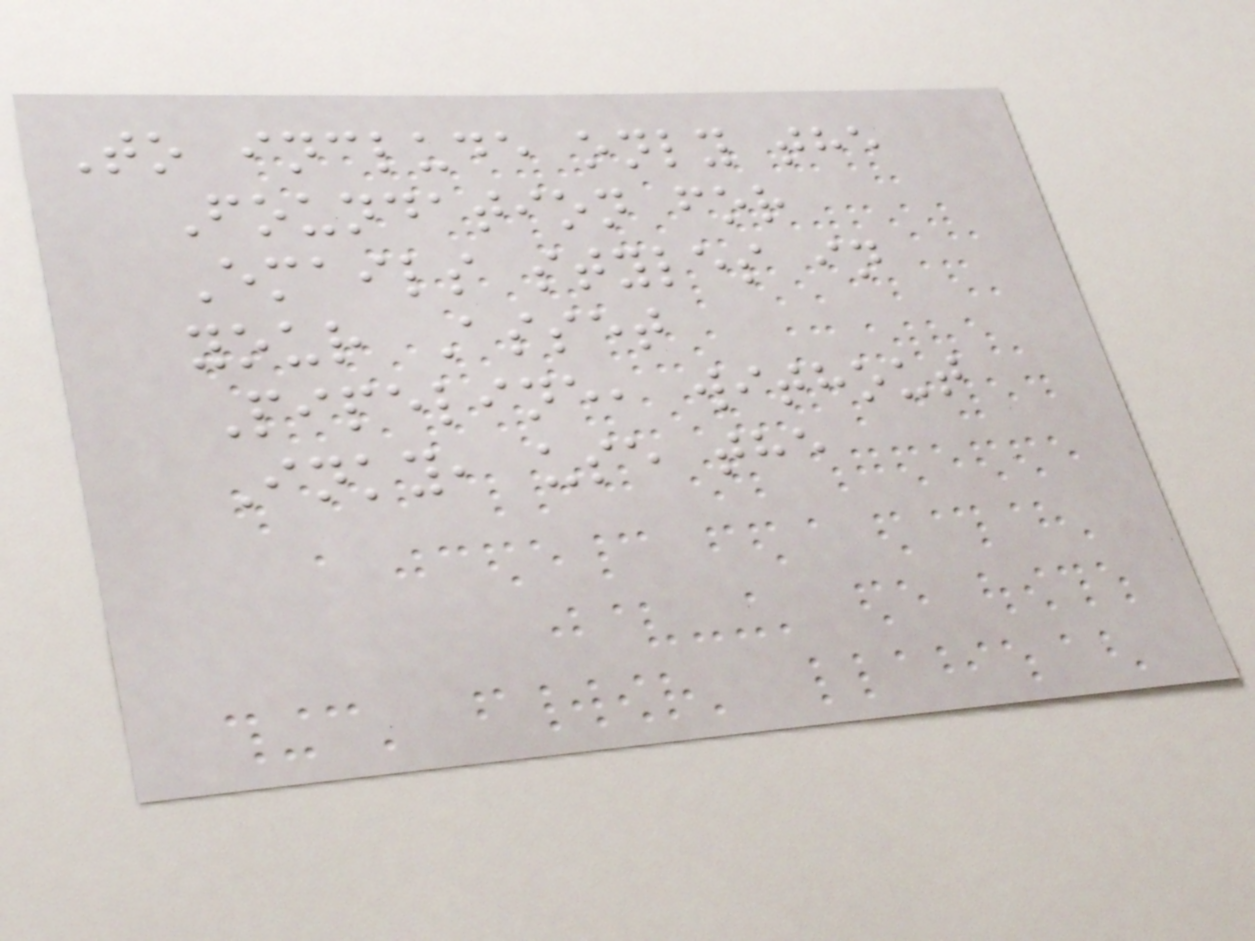To include only the
Foundation for
Emails styles in
your Asset
Pipeline, without
Inky, use the
